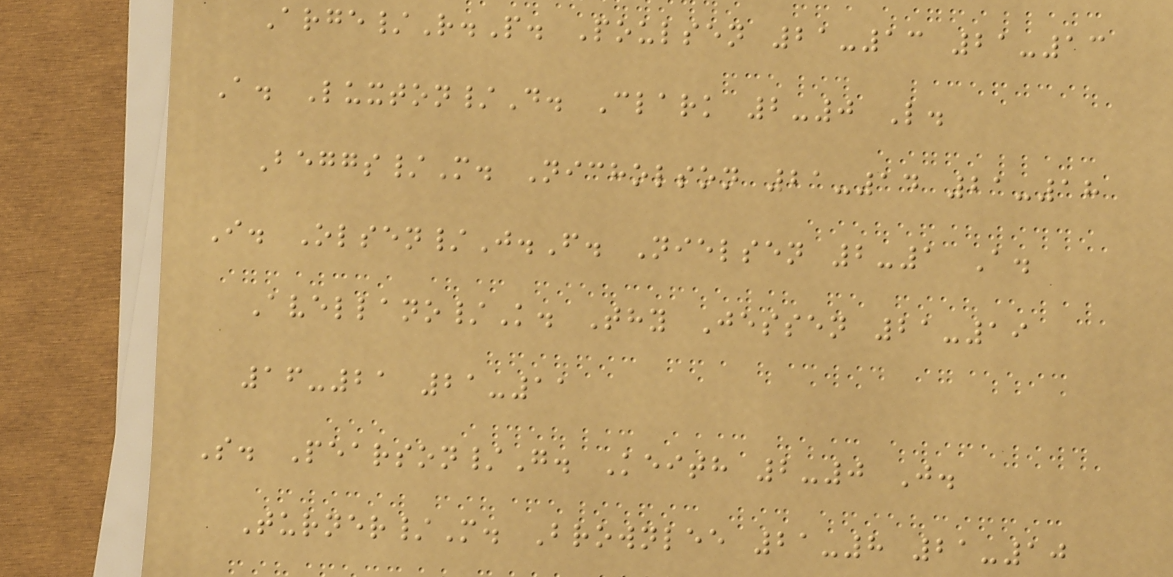Arge/R.P. Poulsen 21-13 21-13
A. Luxton/D. Clark 2-0 L.
Beggs/M. Nicholson 21-14 21-18
I. Olsen/J.F. Nielsen 2-1 A.
Avellano/K. Thy Jessen 21-19
16-21 21-11
S. Pearson/G. Keith 2-0 J.
Turner/M. Brownlee 21-8 21-10
